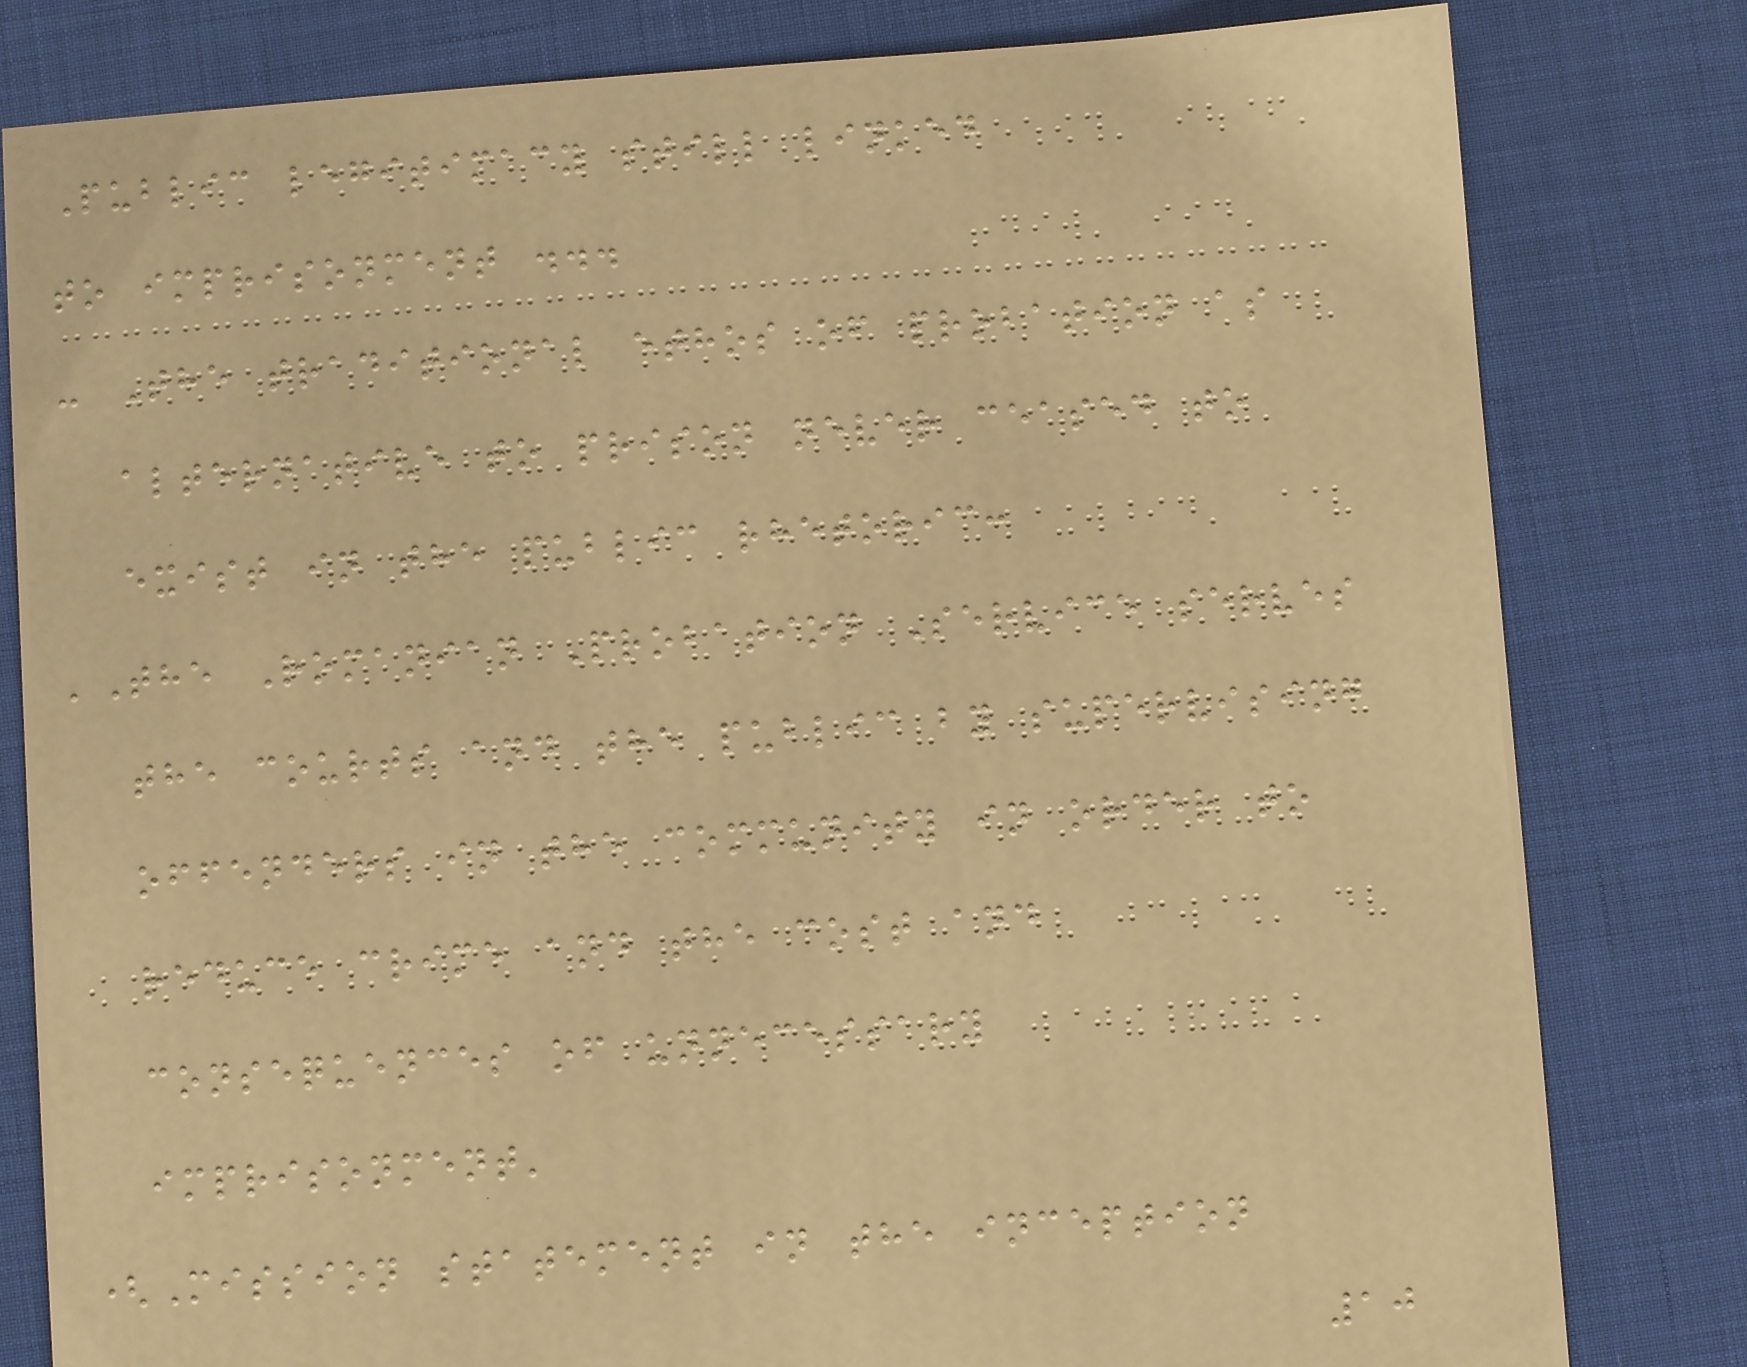Public legitimacy still linked
to imprisonment ...
- The traditional ethos of probation as
alternative to prison never ceased to
exist in the public rhetoric:
'The Romanian Probation Service serves
the courts and the public by supervising
offenders in the community in order to
reduce crime and the cost and
consequences of unnecessary
imprisonment'
(Mission statement in the inception
10
